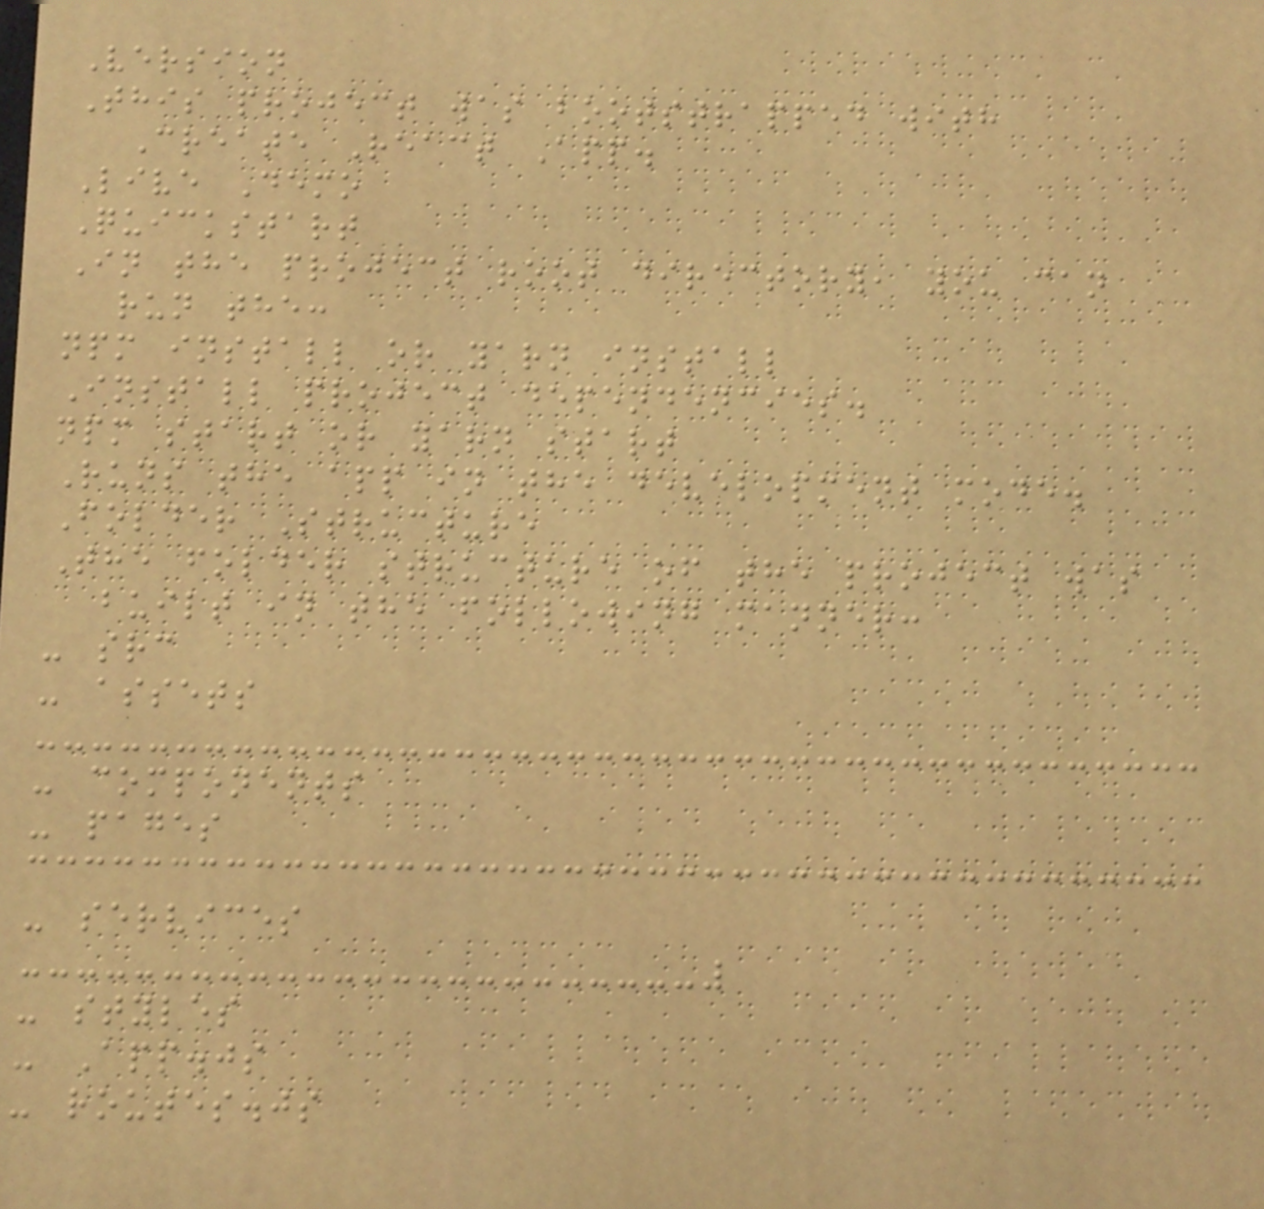Version
This project was bootstrapped with
Create React App.
Live Demo
Quickstart
In the project root directory, you can
run the:
npm install or yarn install
Install project dependencies.
npm start or yarn start
Runs the app in the development mode.
Folder Structure
The folder structure of the project was
built in the following manner:
- src
- assets
- components
- pages
- services
- styles
- App.js
- routes.js
